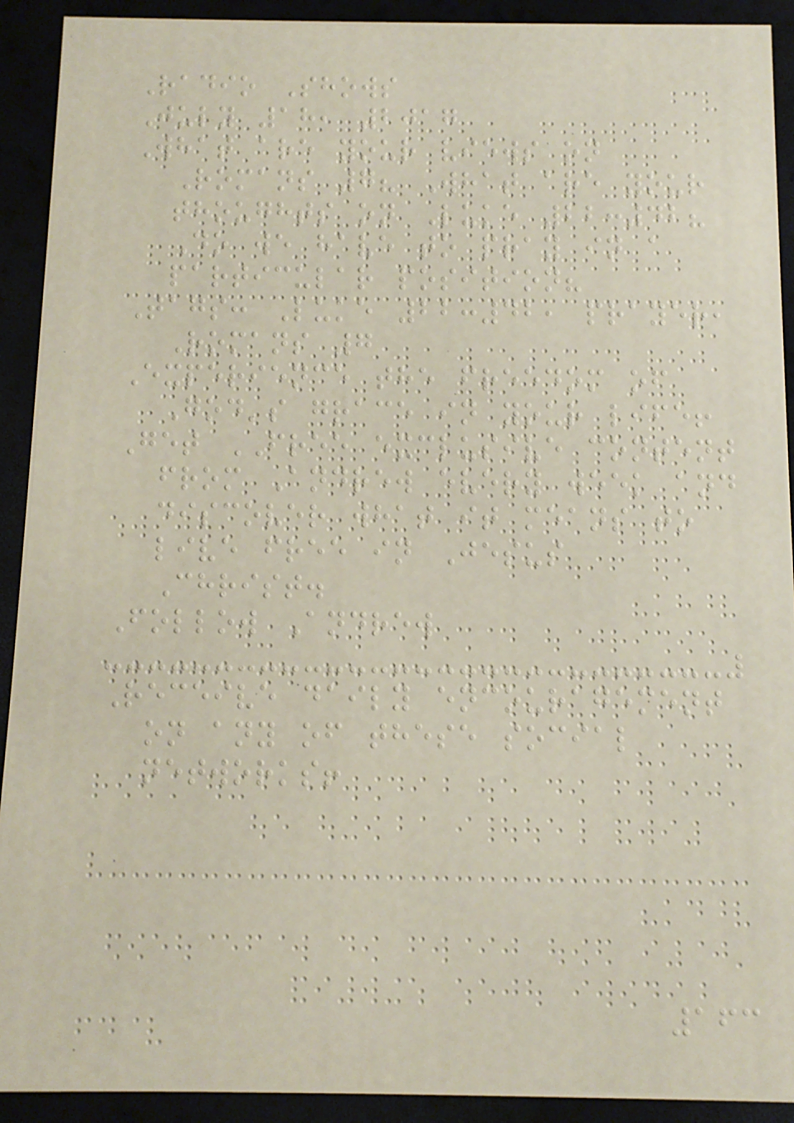Radio Shows
July 18, 2017
What are your views on
Romans 7? What are your
thoughts on Luke 22:42?
Do we have to pray in a
particular position?
Tags: Luke 22:42, prayer,
Romans 7
Experience the freedom of
God's grace in your life!
Get FREE exclusive content
from Andrew every week and
discover what it means to
live free in Jesus
Christ.
Follow Andrew
Receive daily encouragement
on any of these social
networks!
163
